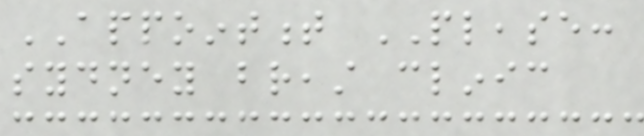APPOINTMENT PLEASE:
sydney breast clinic
